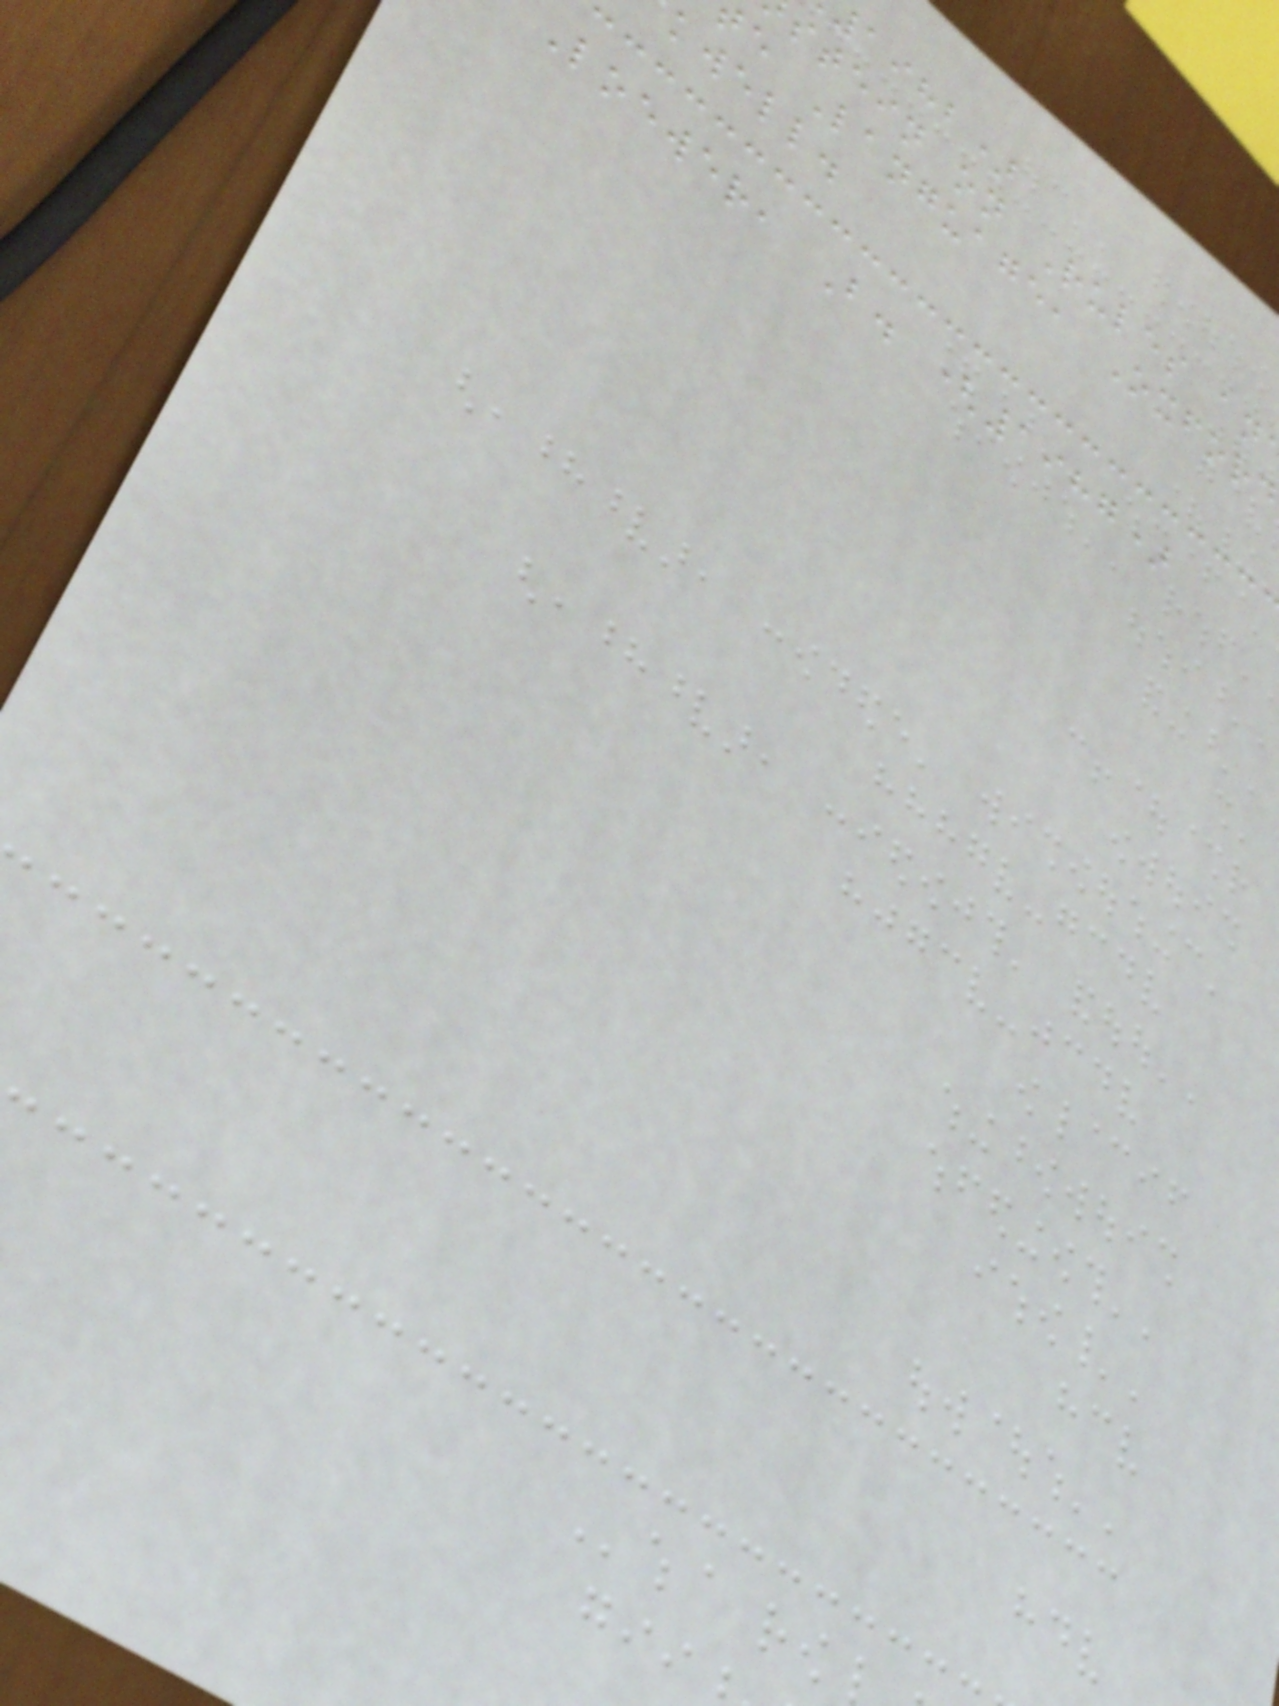1982)
stein on Rules an
e Language, Oxford
kwell.
Loewer, B. (1987)
